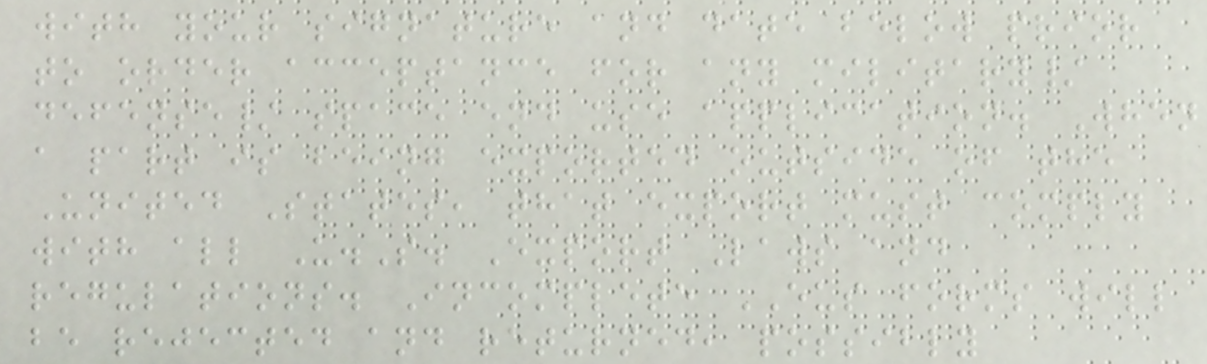with your signature and date below prior
to order acceptance for any military/
defense/ space end use application. When
a part is being exported outside of the
United States, that export must comply
with all U.S. Export Laws and
regulations. Incomplete EUS forms will
be rejected and returned, possibly
